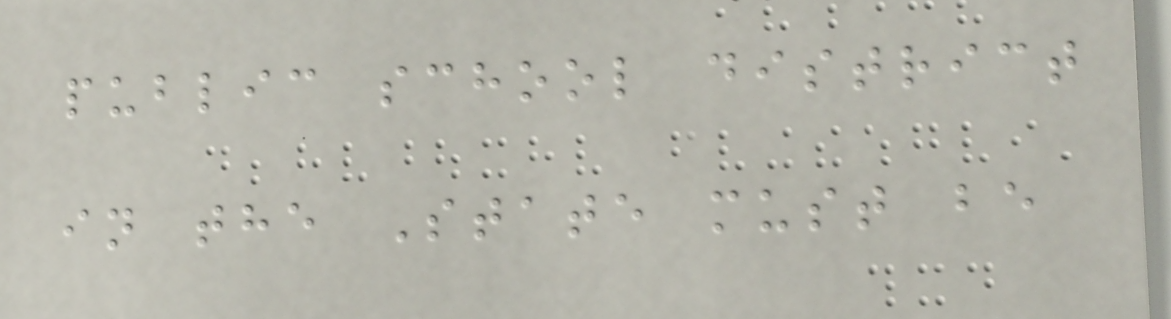public school district
in the State must be
